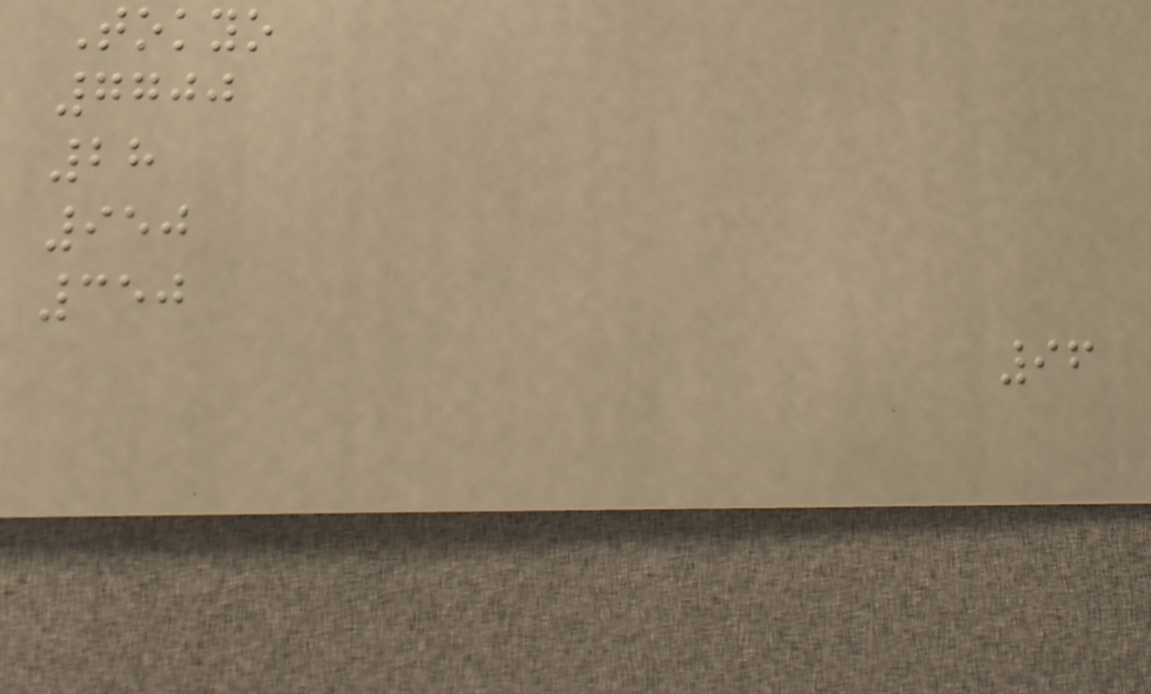Tokyo
7700
28
950
350
96
